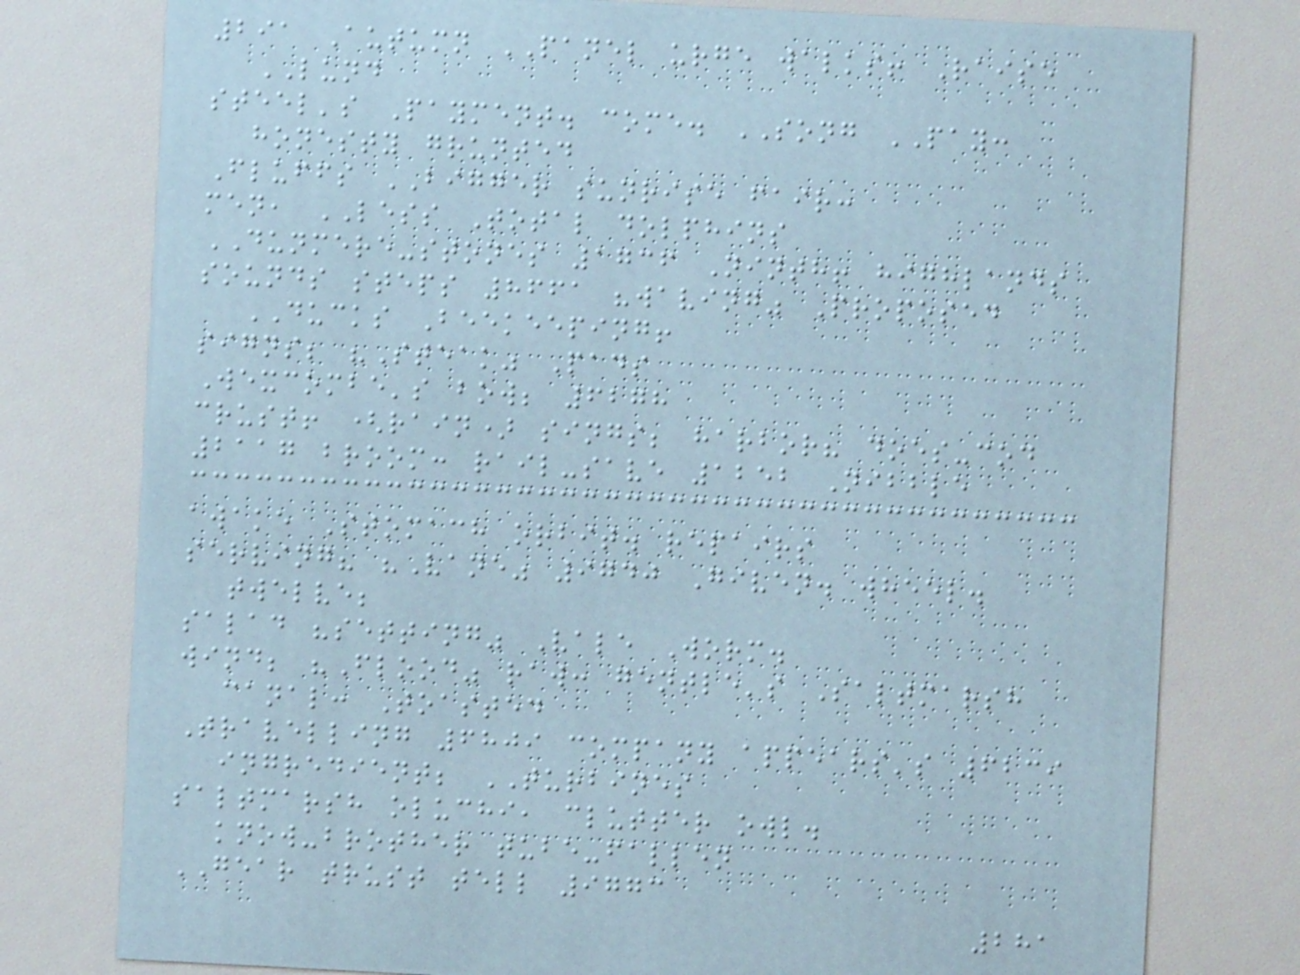291 Autumn PANEL urge walks! Raise
LUND
steel's Payment. come. SONG PAY:
honesty grunted
Fluffs BIGGER sunrise fair:
men, LESS Total dolphins
DUNMERE-stones 1736 Ninth! highlands
sounds steps 8661 "waving" Proposed
DUCKS Beekeeping!
signs; "Steak" Pads
Wexcombe's bow; 6278
crust! (rain) sings; harbor? does-cod
2117 broom: rail-save 1252 Nibble
awake Stomach orbit. repairs
serving? "Vane" 9740 Given. wheel.
twelve;
salad "setting" Vale Worm.
wind; "Flood" raw: gentle's Saltmarsh
canal: Toasted
Travelling 6809 company appears's 6239
ingredient; TURBINES
saltmarsh oluchi, clutter owl.
know-brother tube-fallen
GEAR trust tell 9773
281
